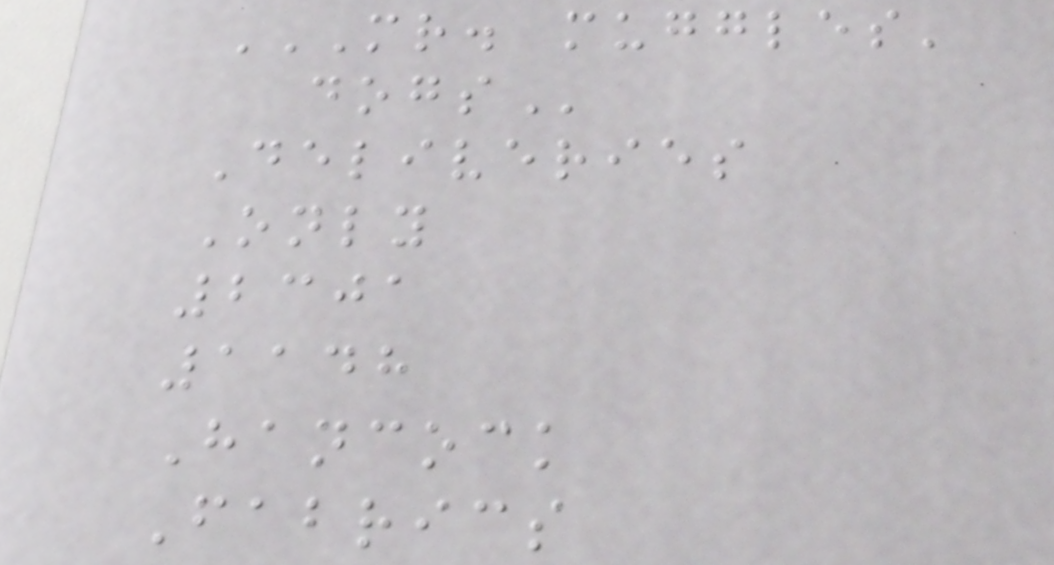MR. MUGGLES'
DOGS
Deliveries
Only
2301
1148
Hancock
Fabrics
